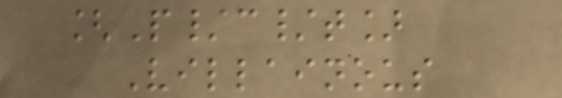[P/c/t]
Villainous
